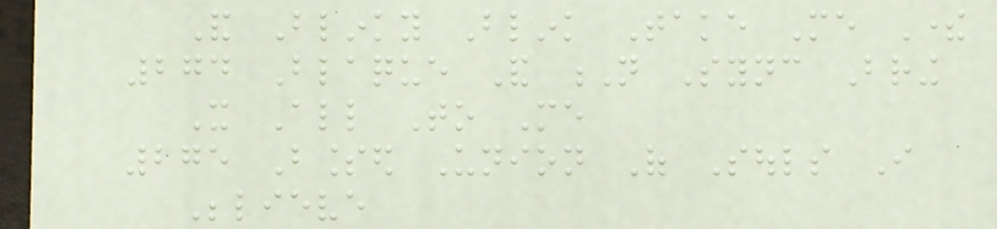And Blinky Blink Take Me There
274 Blaque And N Sync Bring
It All To Me
275 Blessed Union Of Souls I
Believe
